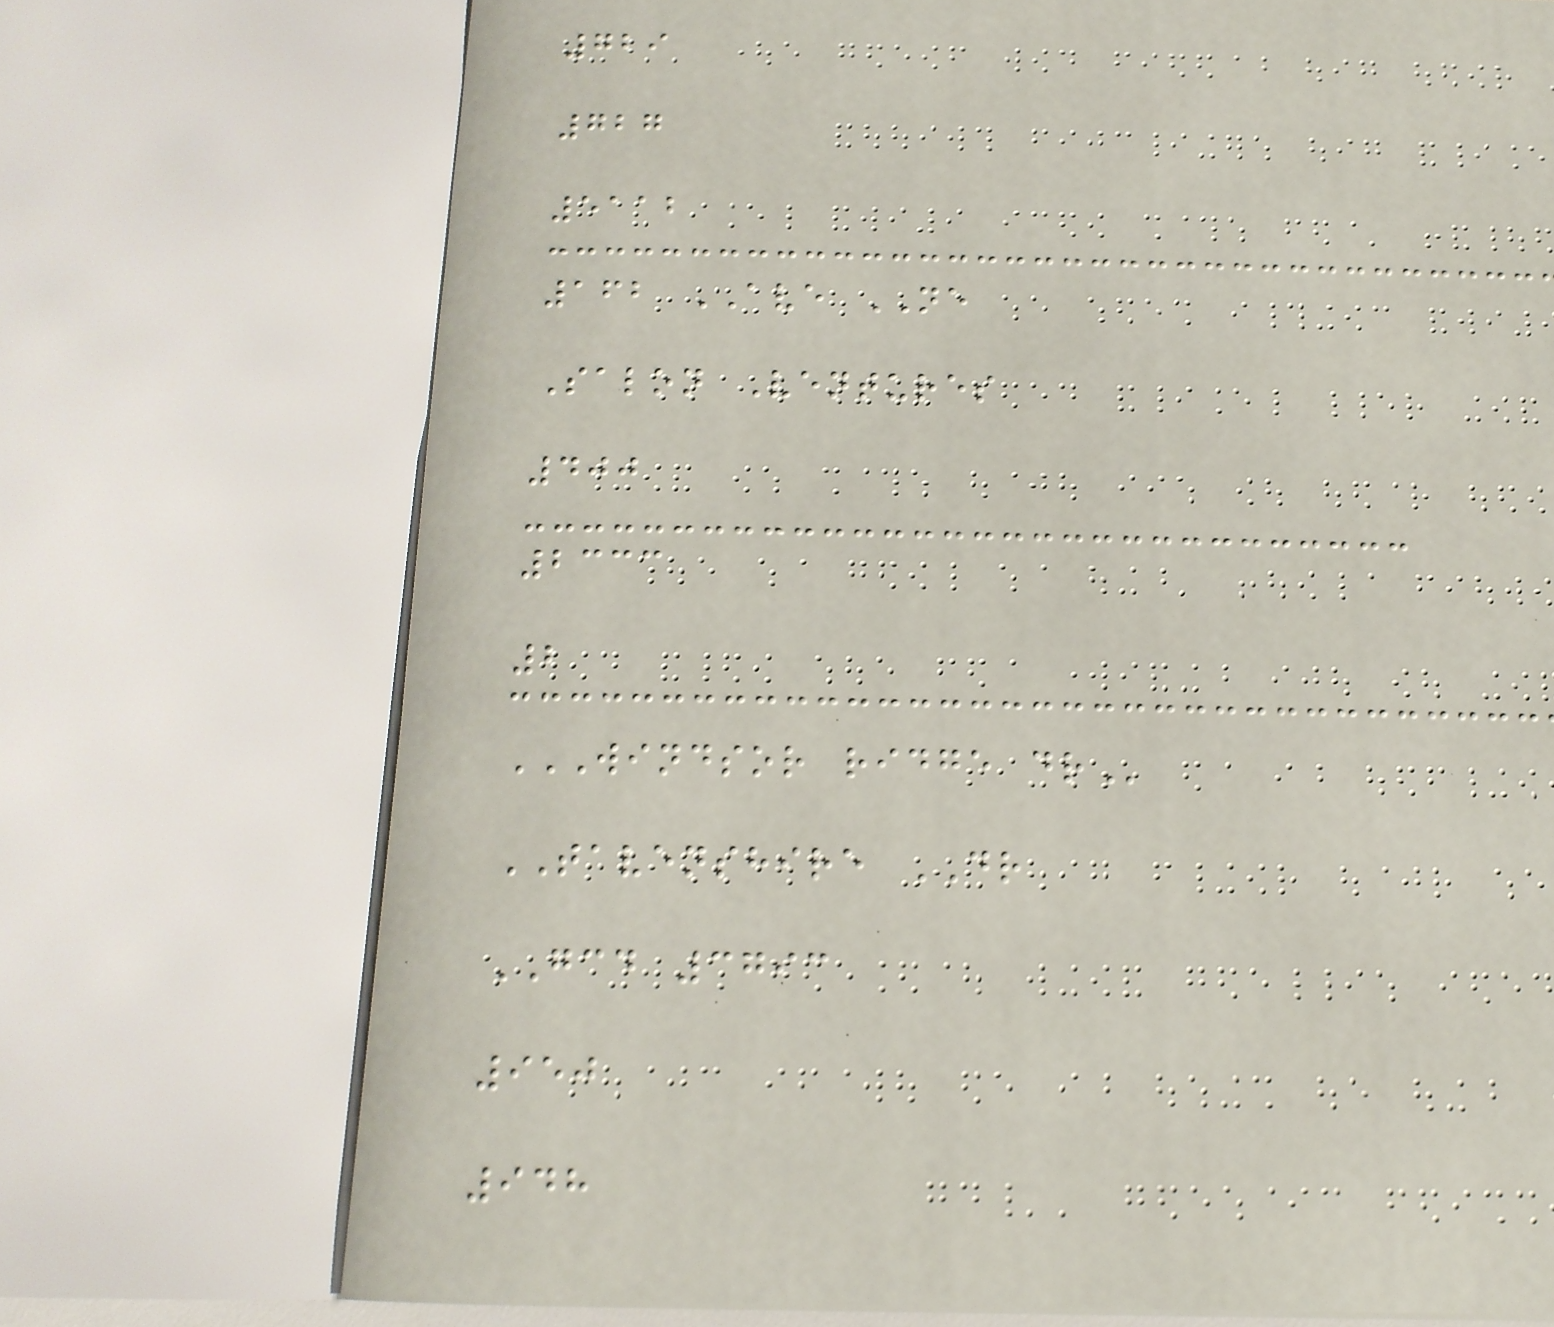729
727
5112
162 AVE NE
Salon Ventures
400
2333
2
WINDSOR RIDGE DR
TAVENSHIRE DR
GCD 3793
950
948
